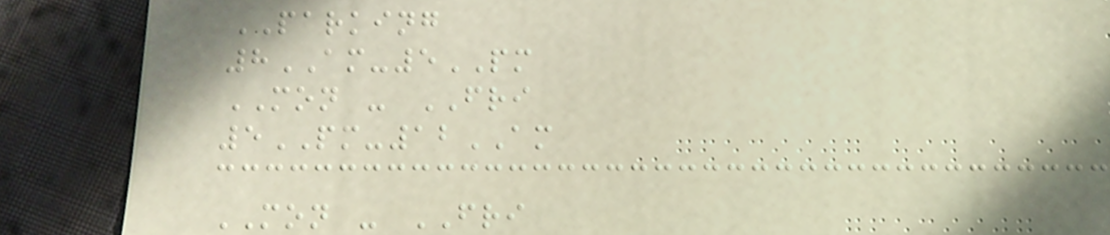PARKING
8AM-5PM
MON - FRI
5PM-12AM
MON - FRI
